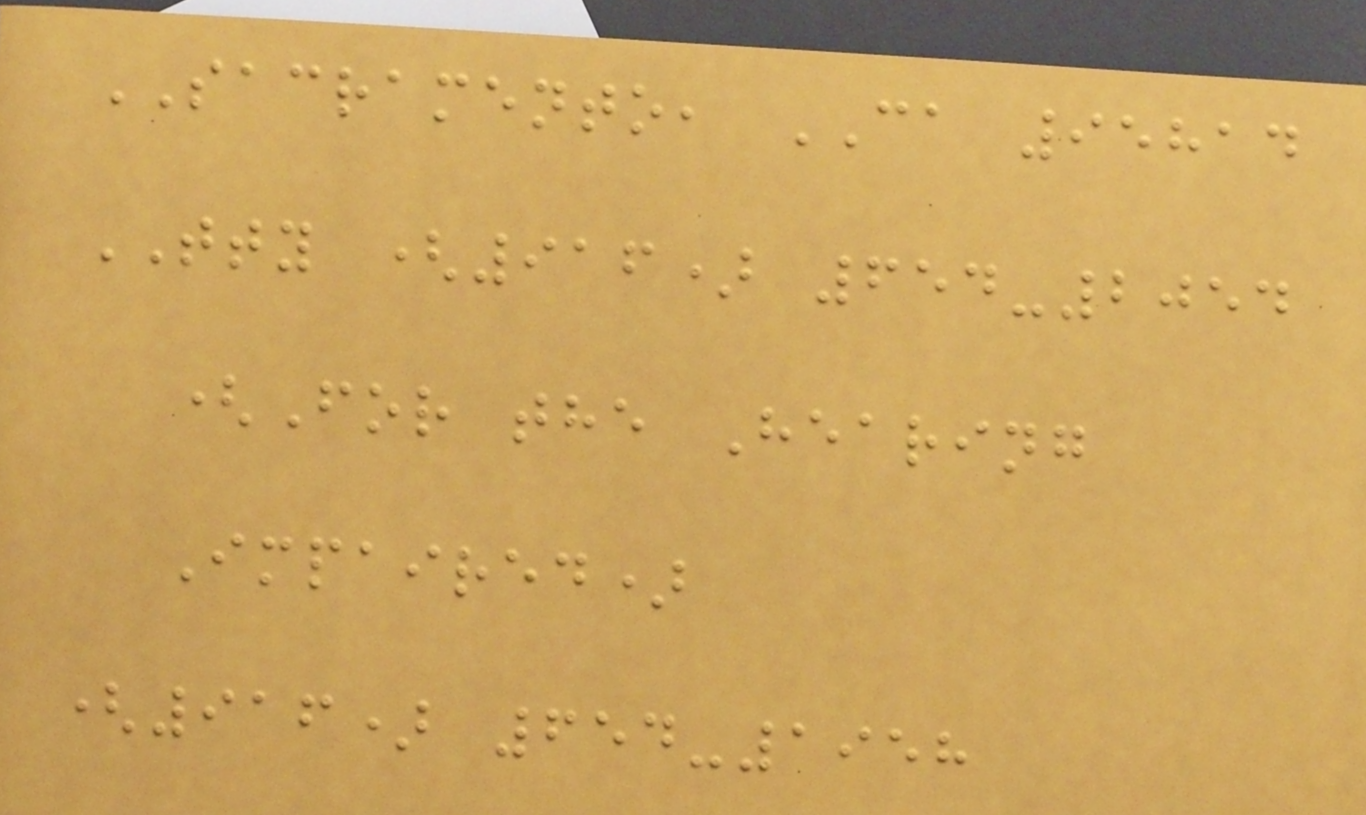SACRAMENTO, CA 95814
TTY (916) 654-2054
(For the Hearing
Impaired)
(916) 654-1958
